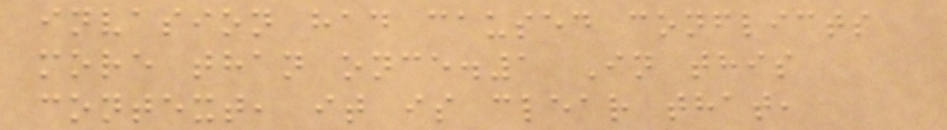invasion had caused conflicts
more than once.1 In this
context, it is clear that,
